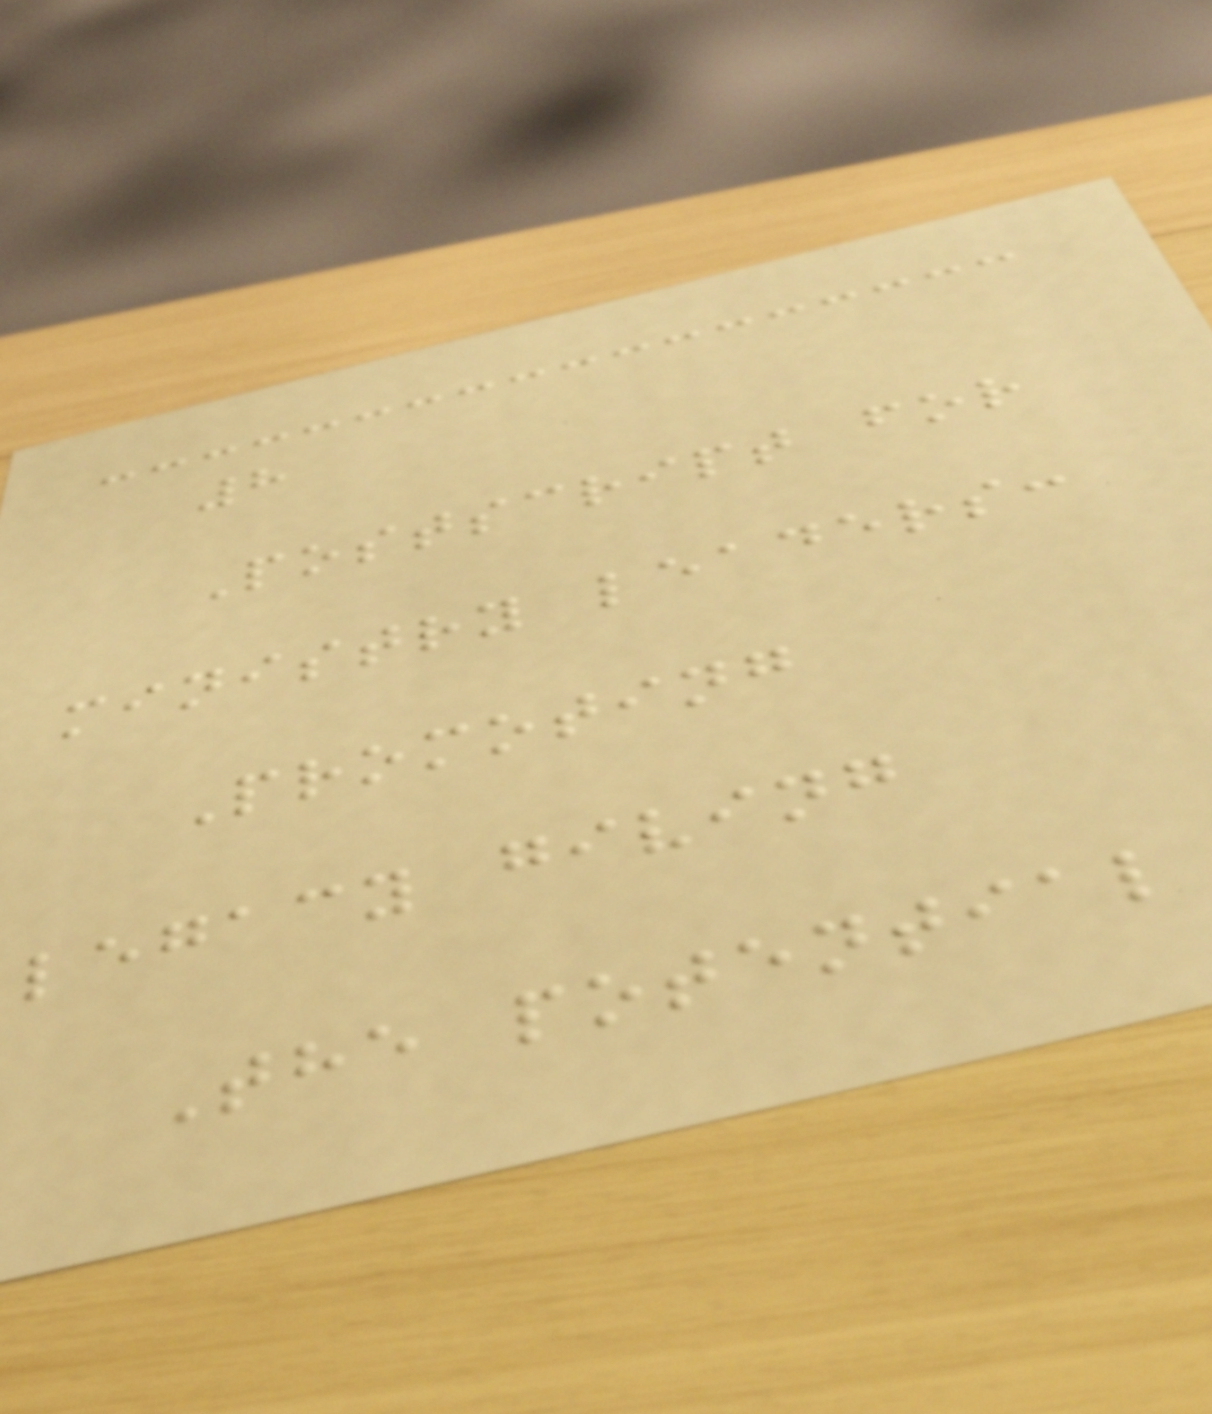8
Postscript for
ministry leaders:
Promoting
legacy giving
The potential
